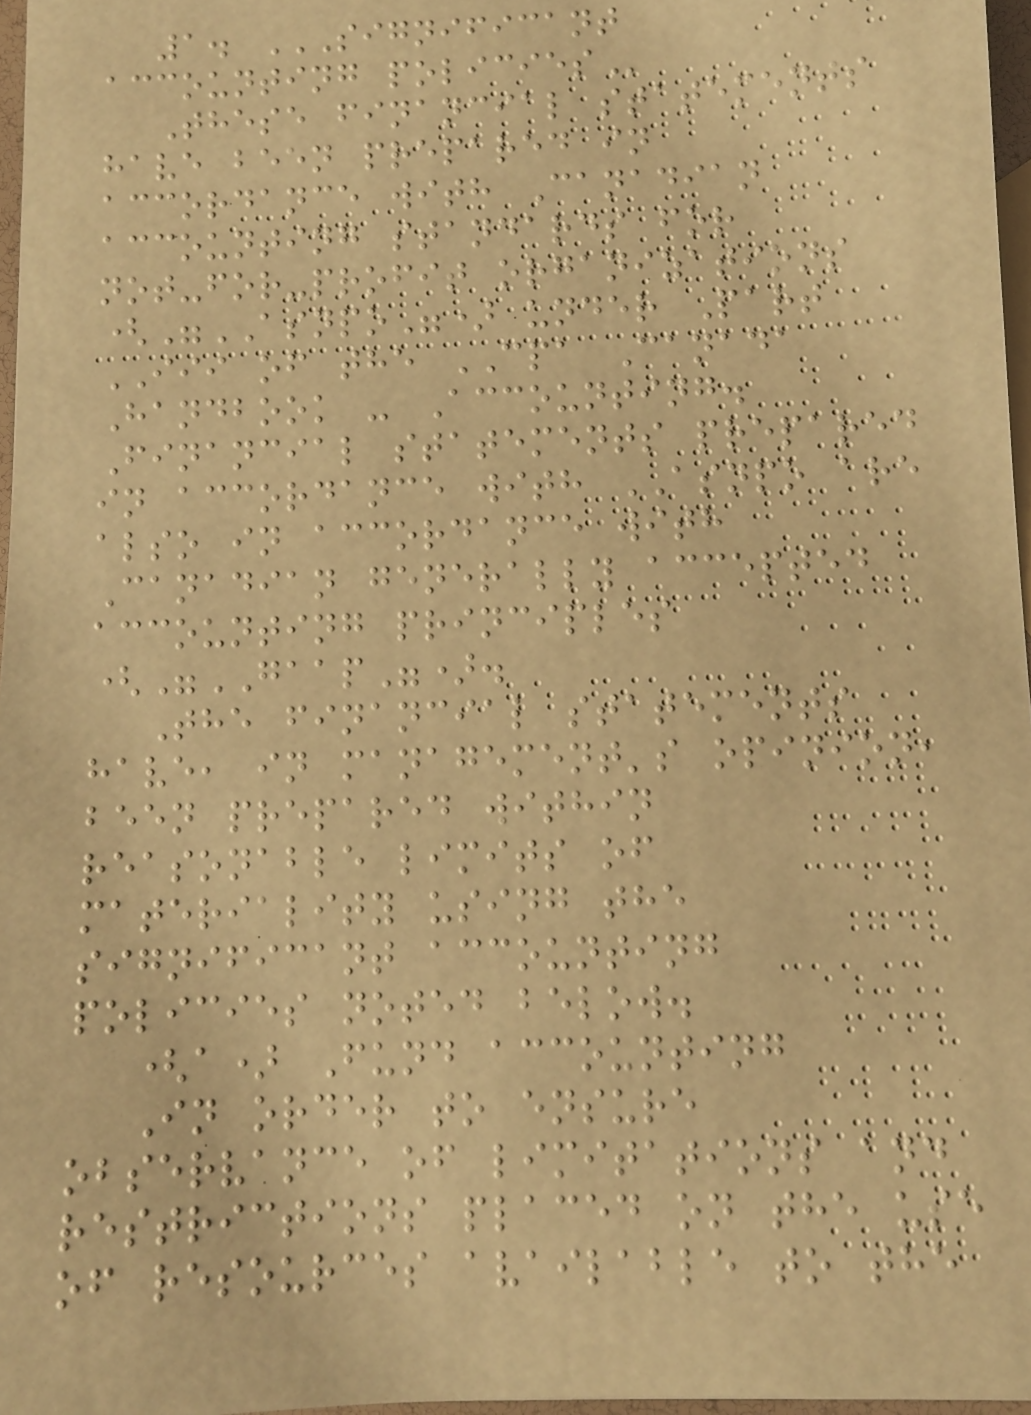1. SIGNIFICANT
ACCOUNTING POLICIES
These financial statements
have been prepared in
accordance with Canadian
accounting standards for
not-for-profit organizations
("ASNPO") under Part
III of the CPA Canada
Handbook - Accounting.
Financial statements prepared
in accordance with ASNPO are
also in accordance with
Canadian generally accepted
accounting principles
("GAAP").
The financial statements
have, in management's opinion,
been prepared within
reasonable limits of
materiality using the
significant accounting
policies noted below.
(a) Fund accounting
In order to ensure
observance of limitations and
restrictions placed on the use
of resources available to the
